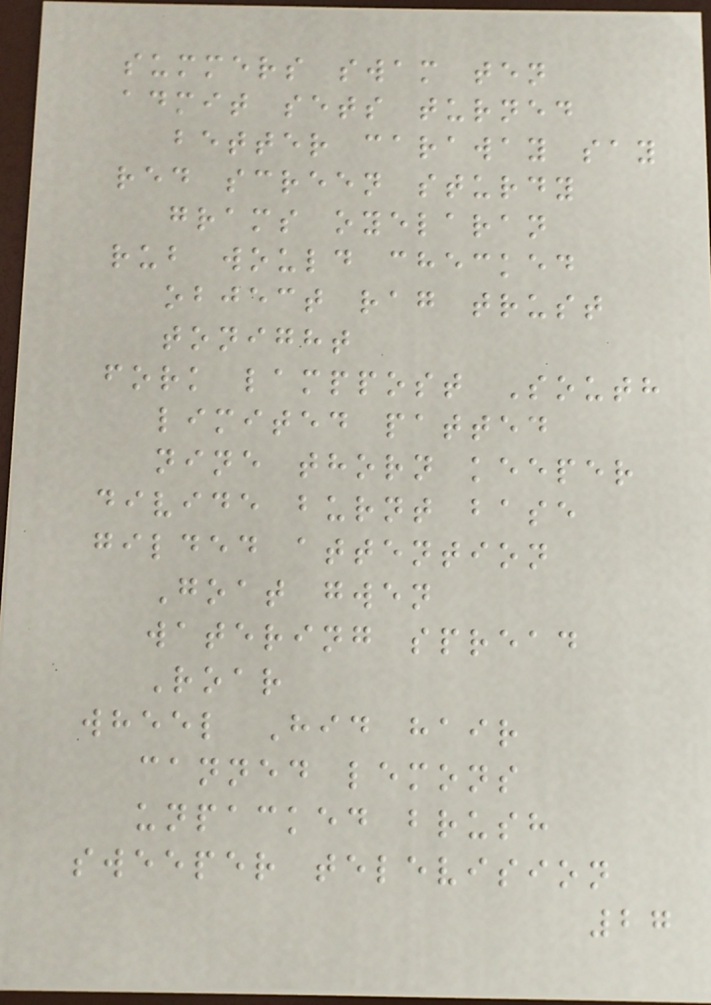summers swam ten
admit sets turned
better caraway say
red screen sturdy
grams oyelaran
rub would checked
object rag trust
tonight
fork lamppost South
limited patted
nine thorn keeper
divide burnt base
gilded attention
Goat gwen
watering spread
Roar
wheel Hid hair
canned lemons
unpacked brush
sweeper television
27
